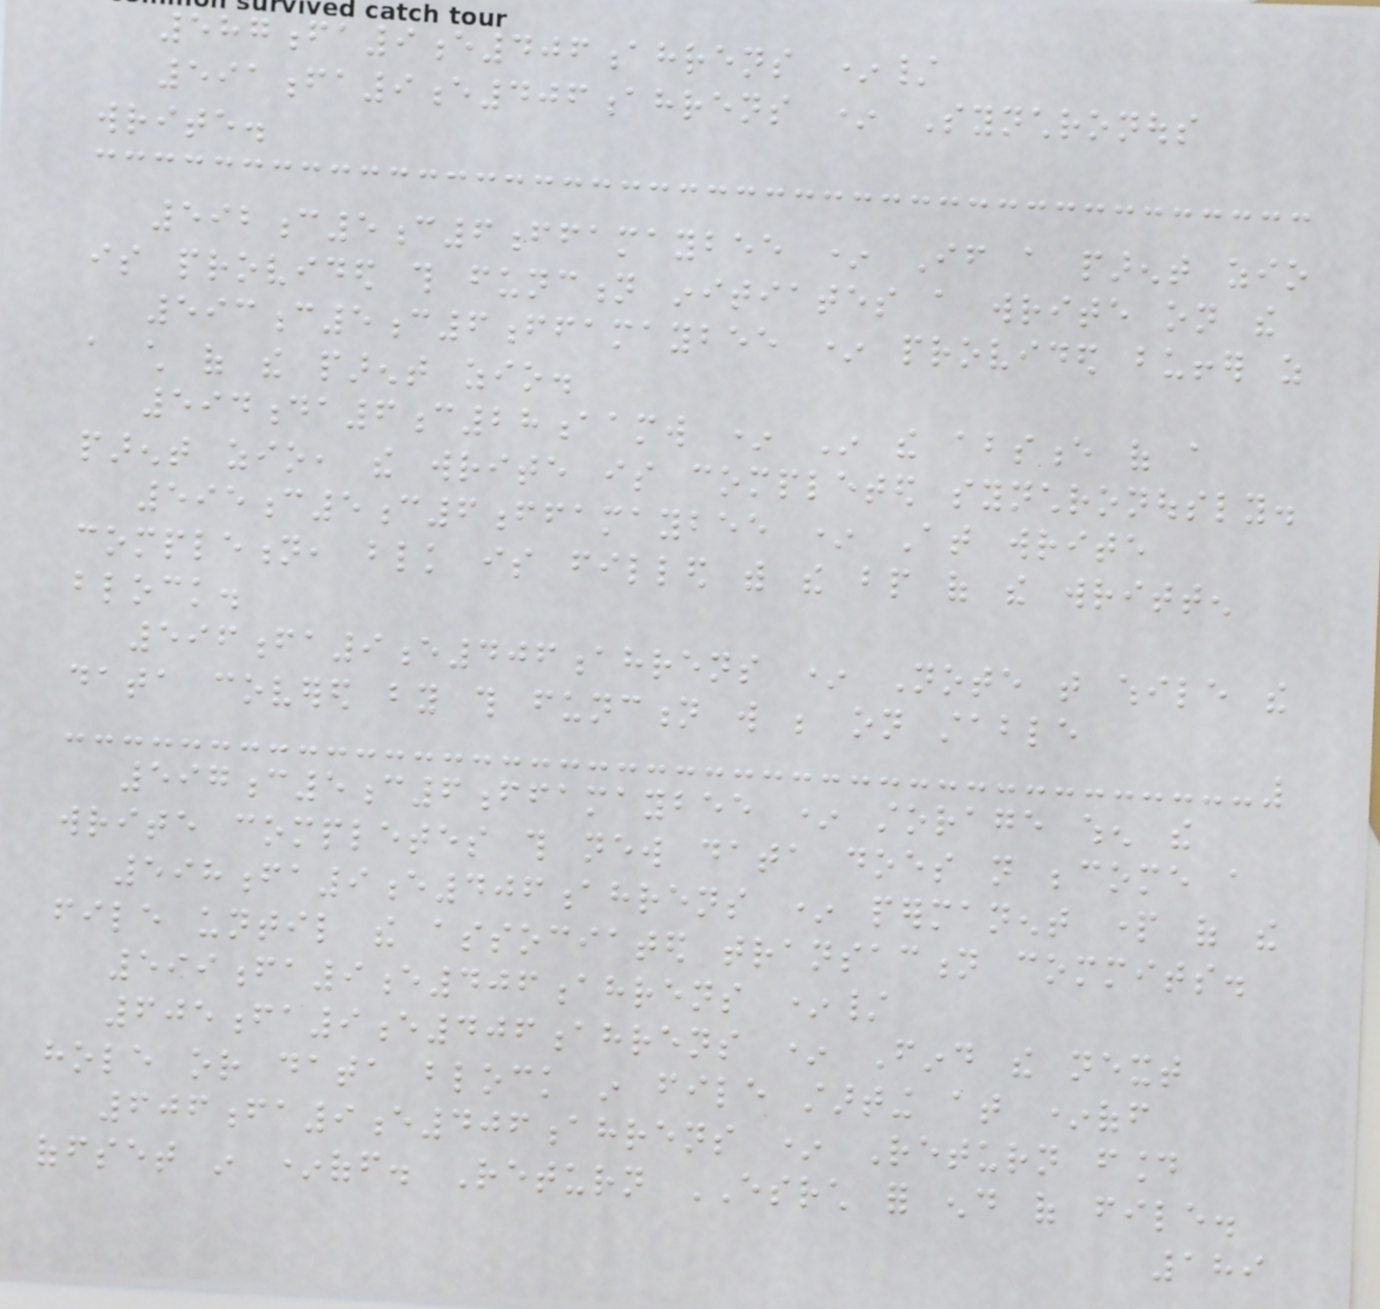587fa9e406ahrens */
591fa9e406ahrens * Synchronous
write.
592c5c6ffamaybee * If a parent zio
is provided this function initiates a write on the
593c5c6ffamaybee * provided buffer as
a child of the parent zio.
594da6c28aamw * In the absence of a
parent zio, the write is completed synchronously.
595c5c6ffamaybee * At write
completion, blk is filled with the bp of the written
block.
596fa9e406ahrens * Note that while the
data covered by this function will be on stable
597c5c6ffamaybee * storage when the
write completes this new data does not become a
598fa9e406ahrens * permanent part of the
file until the associated transaction commits.
599fa9e406ahrens */
605fa9e406ahrens * Find the next
hole or data block in file starting at *off
606fa9e406ahrens * Return found
offset in *off. Return ESRCH for end of file.
189
